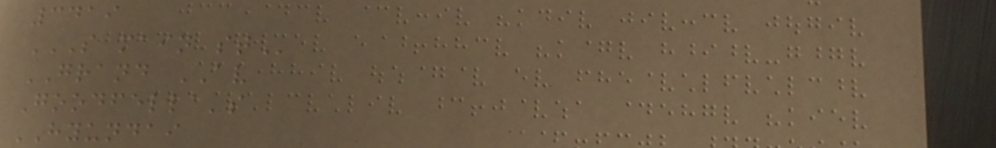3419
S MAIN ST
GRAND AV
Goodfella's
HYUNDAI
